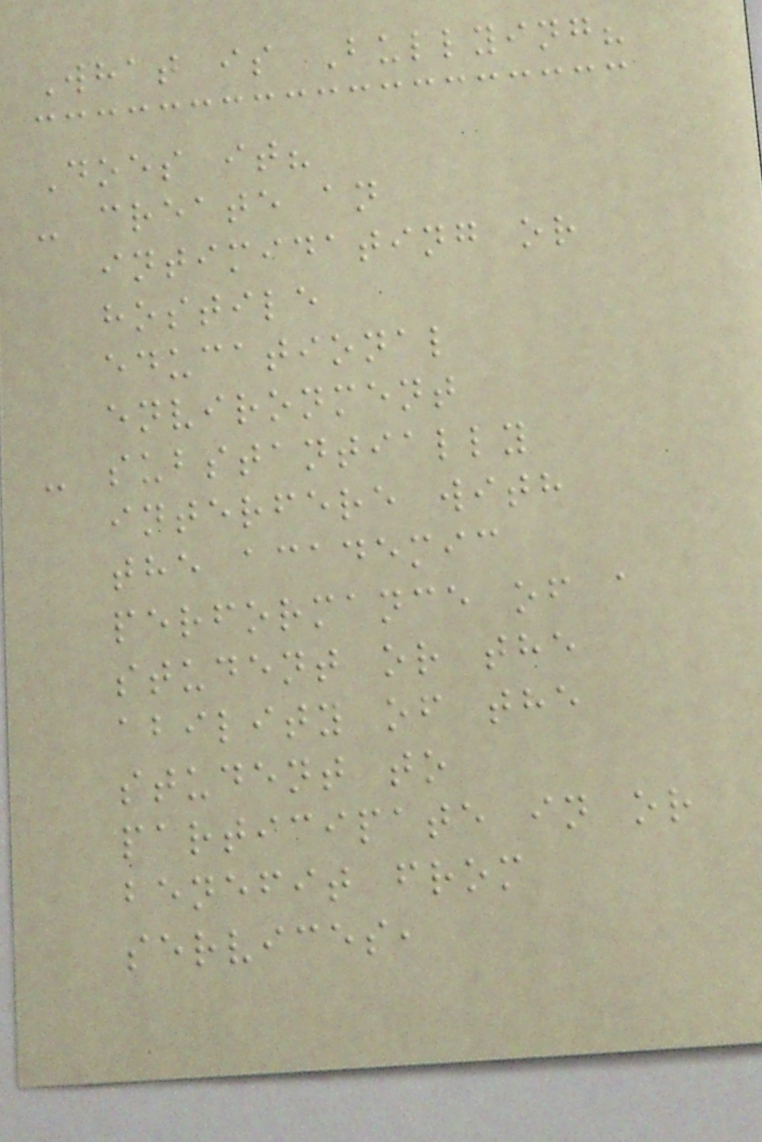What is Bullying?
Does it?
- create an
intimidating or
hostile
educational
environment
- substantially
interfere with
the academic
performance of a
student or the
ability of the
student to
participate in or
benefit from
services,
